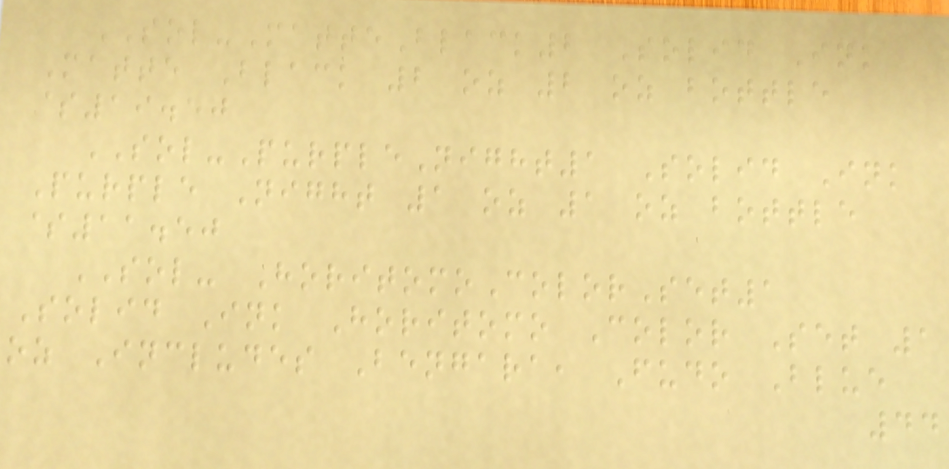SOL-MatteBlack2 Solid Ink
Matte Black 2 oz 2 oz bottle
$19.50
SOL-PurpleNight1 Solid Ink
Purple Night 1 oz 1 oz bottle
$11.50
SOL- HoritomoColorSet1
Solid Ink Horitomo Color Set 1
oz Includes Bengara, Fudo Blue
44
